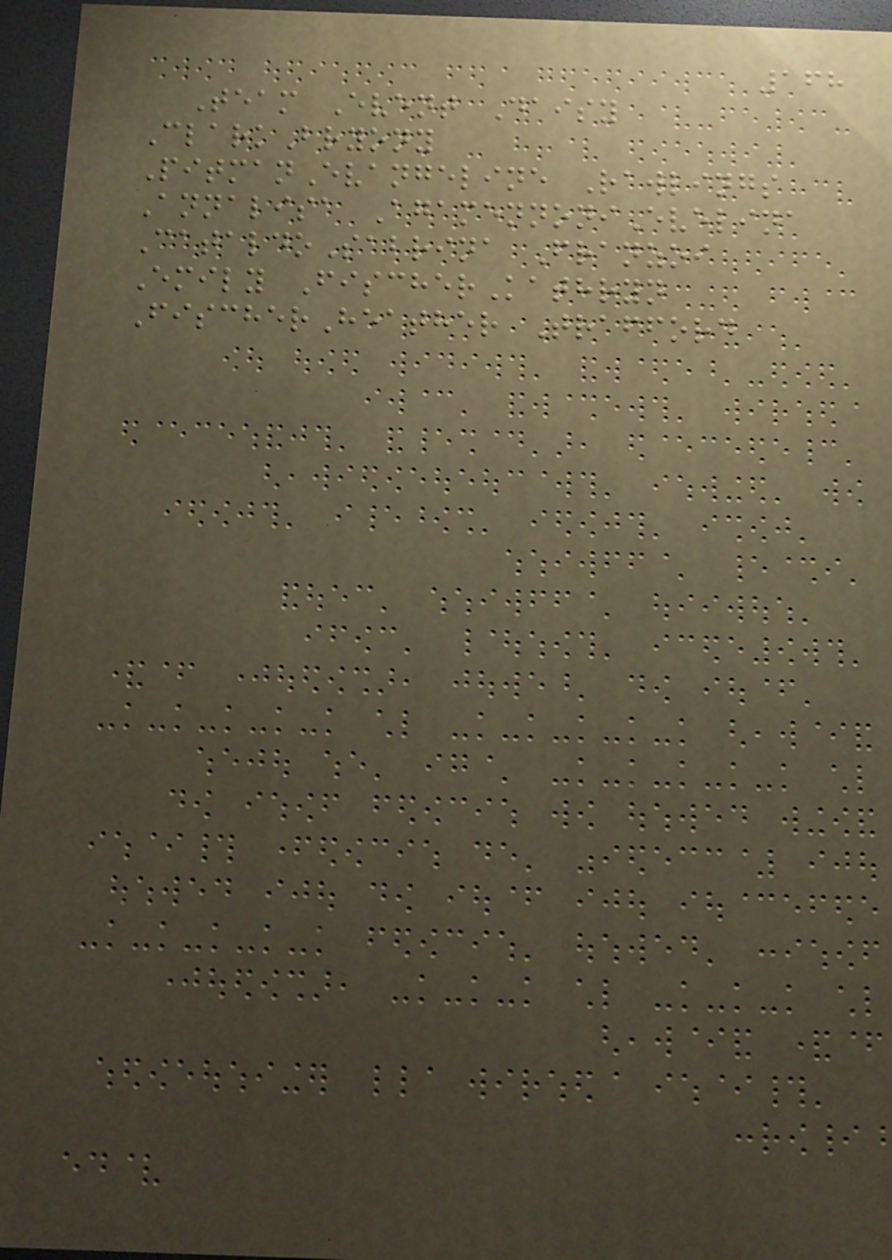168
Team Event Daisy
ClarkBryony
PitmanEvangeline Rawlings
Annalisa AgamennoniEvelina
CataldoSabrina Franzoi
Emily FischerKathryn
FischerHeather Trafford
